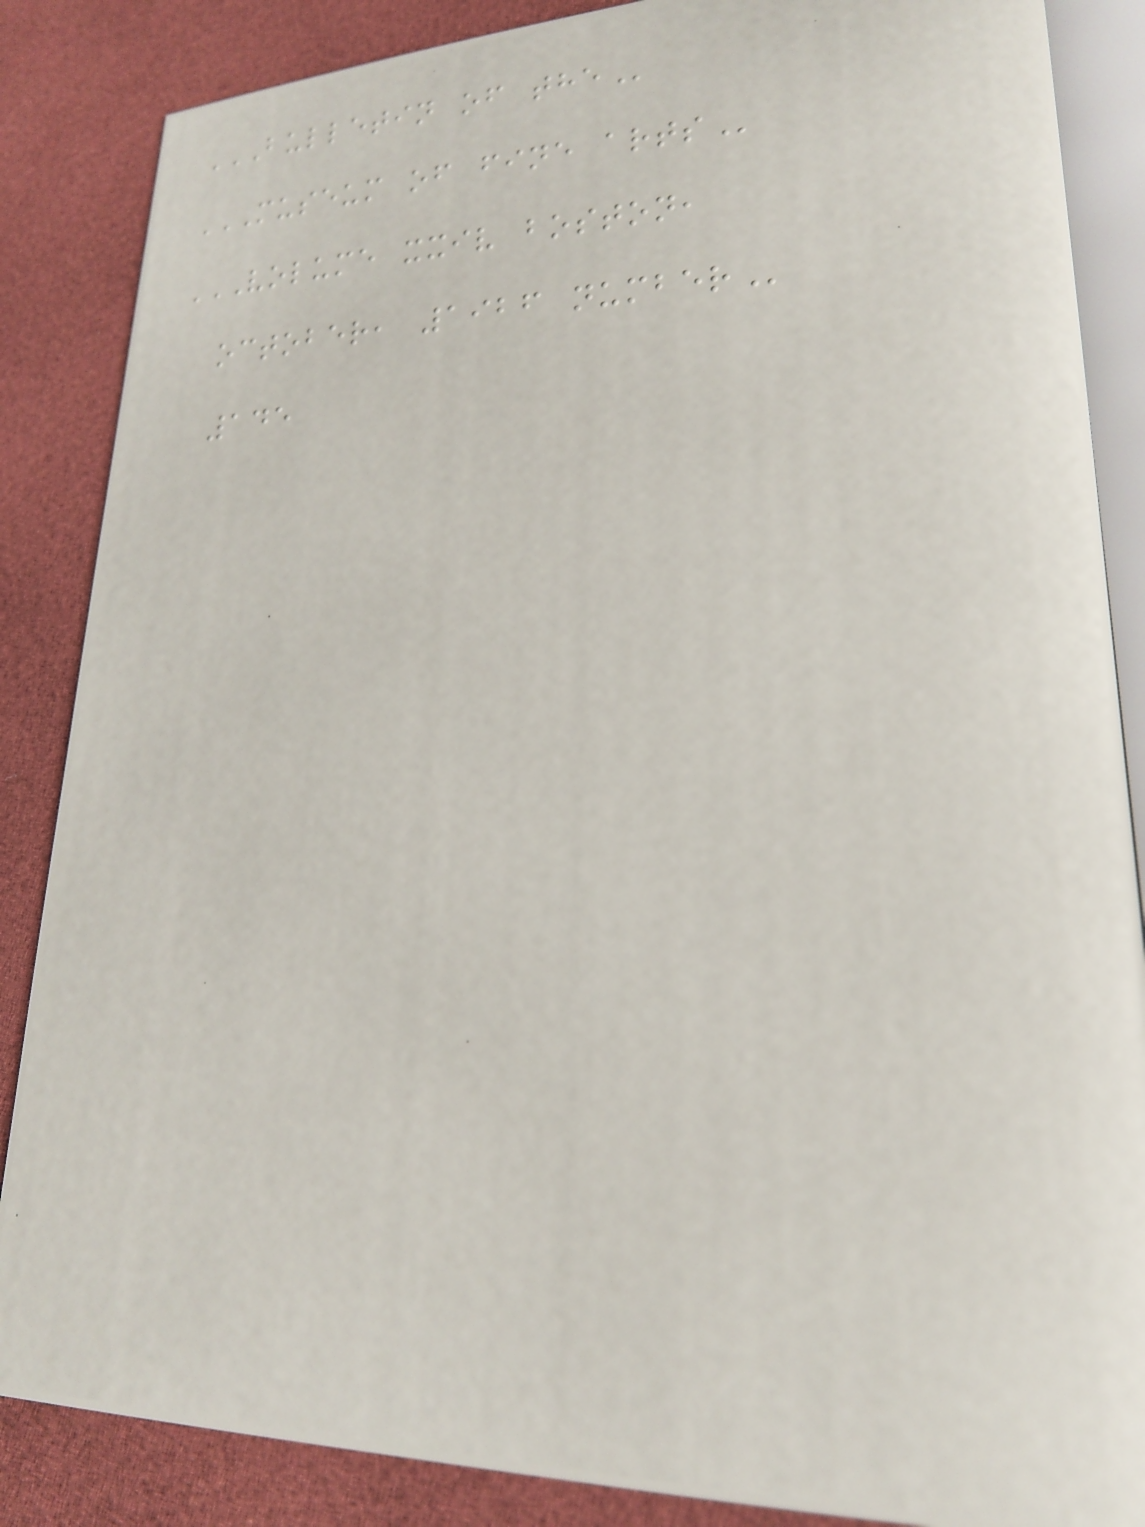BULLETIN OF THE
MUSEUM OF FINE ARTS
VOLUME XXIV BOSTON,
OCTOBER, 1926 NUMBER
145
